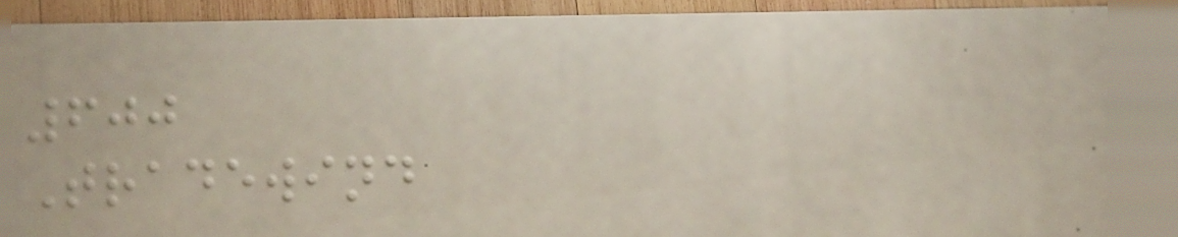600
Tradewind
